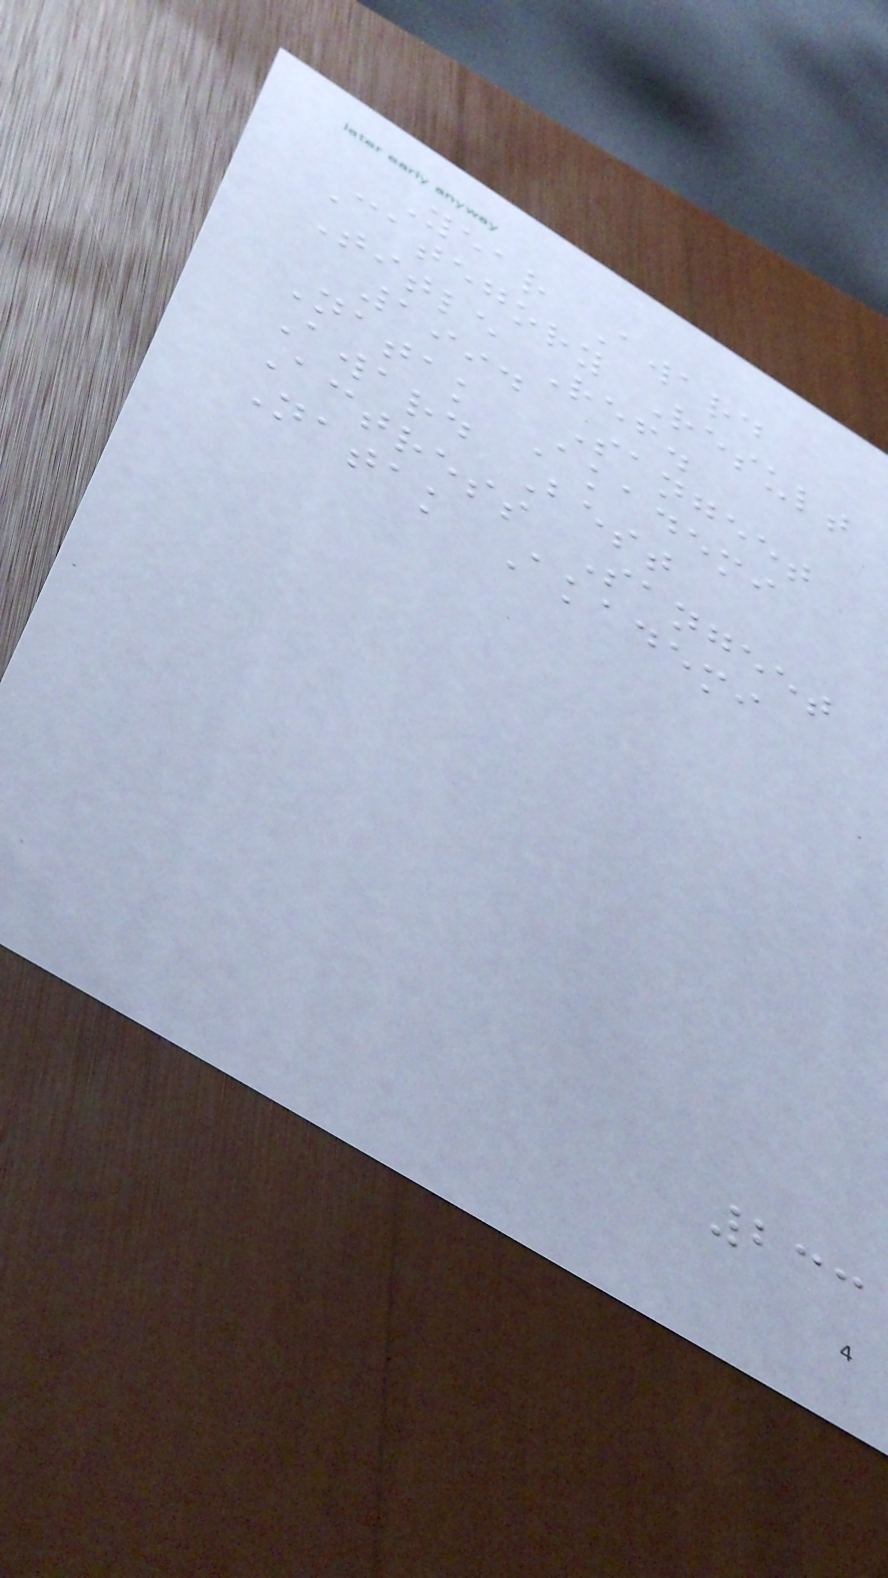Year Award
Category Result
Title Ref.
1994 Sangeet
Natak Akademi
Award Best
Actress Sangeet
Natak Akademi
233
